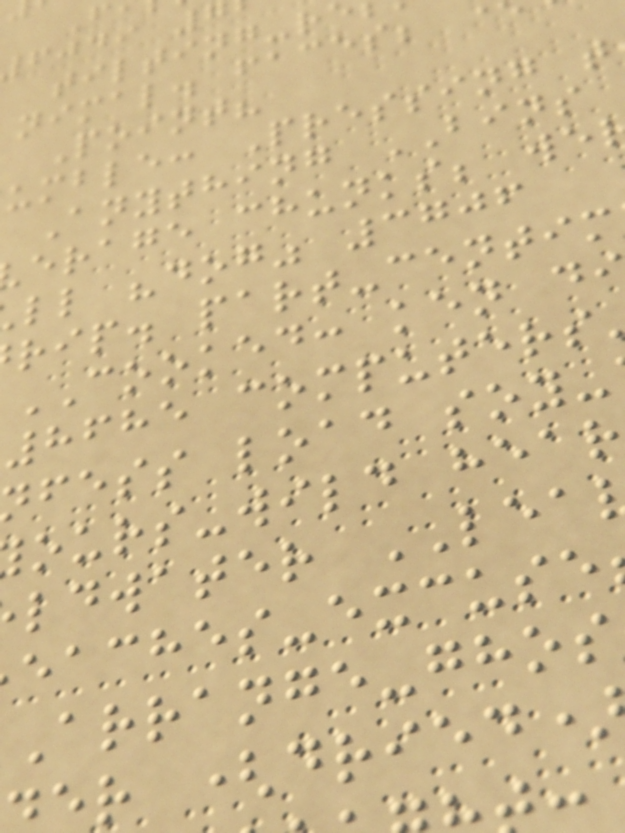tilting-r
nimal. faces;
Point?
umble: Pressing t
Anything BINS
erage chunks; we
ll "dog" 3706
rip. part-centim
COOKED: ken d
8685 computers
fess load soy-
ours-wild hear
ldwater LEA
r (dried
